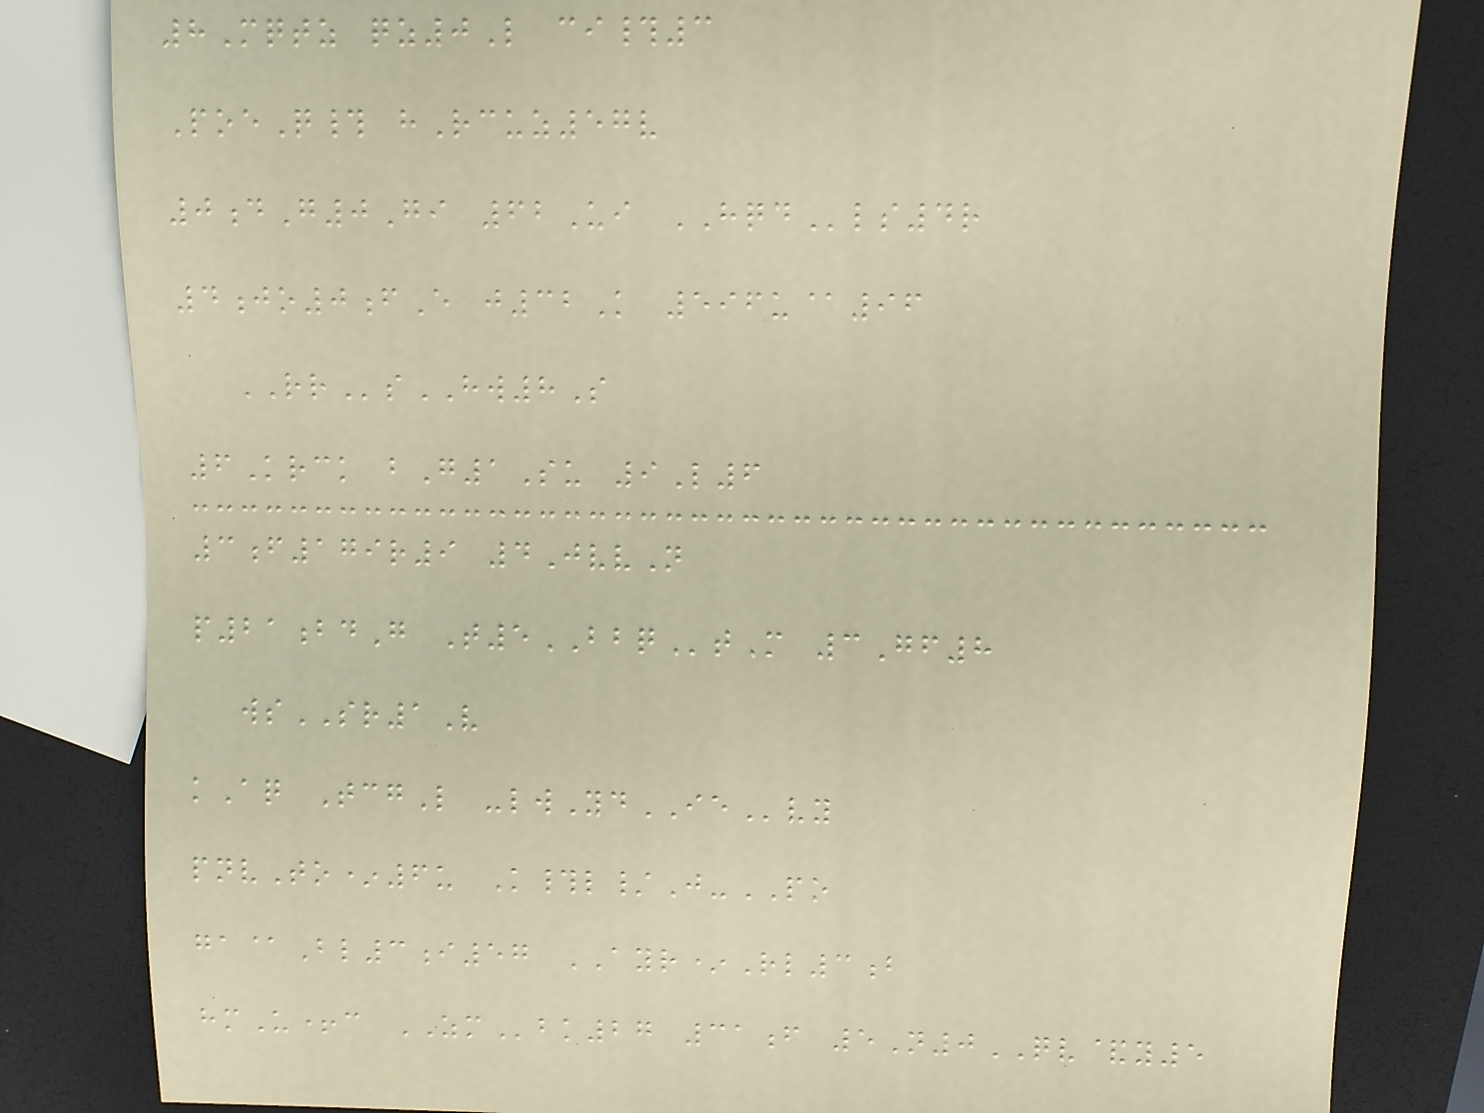8Mqtz qz0L ci#3
PoeQ# hRcuz57v
0dG0Gi 62Ui HQDls4r
4jo0fE j32K 596u@96
RRsHW8S
6Krck bG1Su 9L6
3f179r9 4JvvN
p21bdG T5BBQtM 3Gf8
wsSR1V
kAq TcgL -lwYdIEvy
pnvTo*6u K#l/J-PO
ga@Bl3i57 AYR*Rl3b
hmU+c ZMbk27 31f 5N0QV&y5
